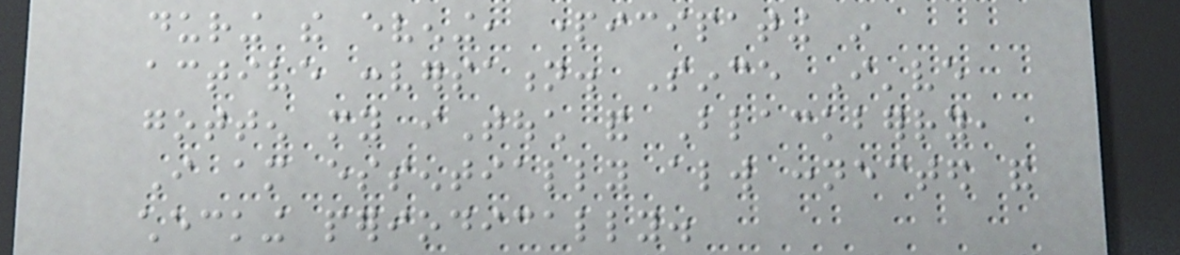during the evening, participating in
active conversation. Since I've
gotten my iTouch and Blackberry,
I am essentially always connected and
checking periodically.
